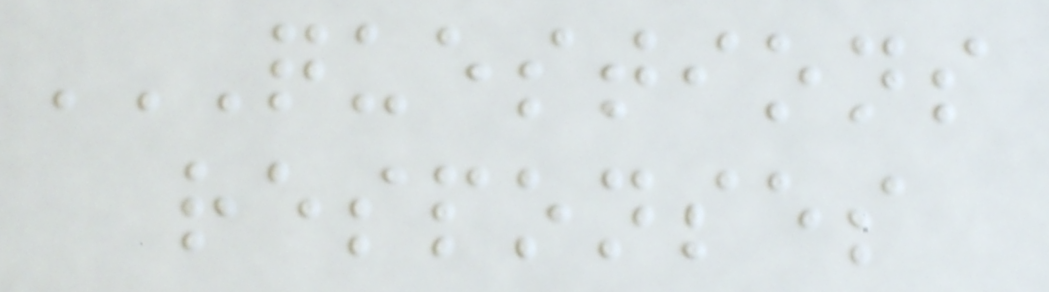QUESTIONS
RESPONSES
